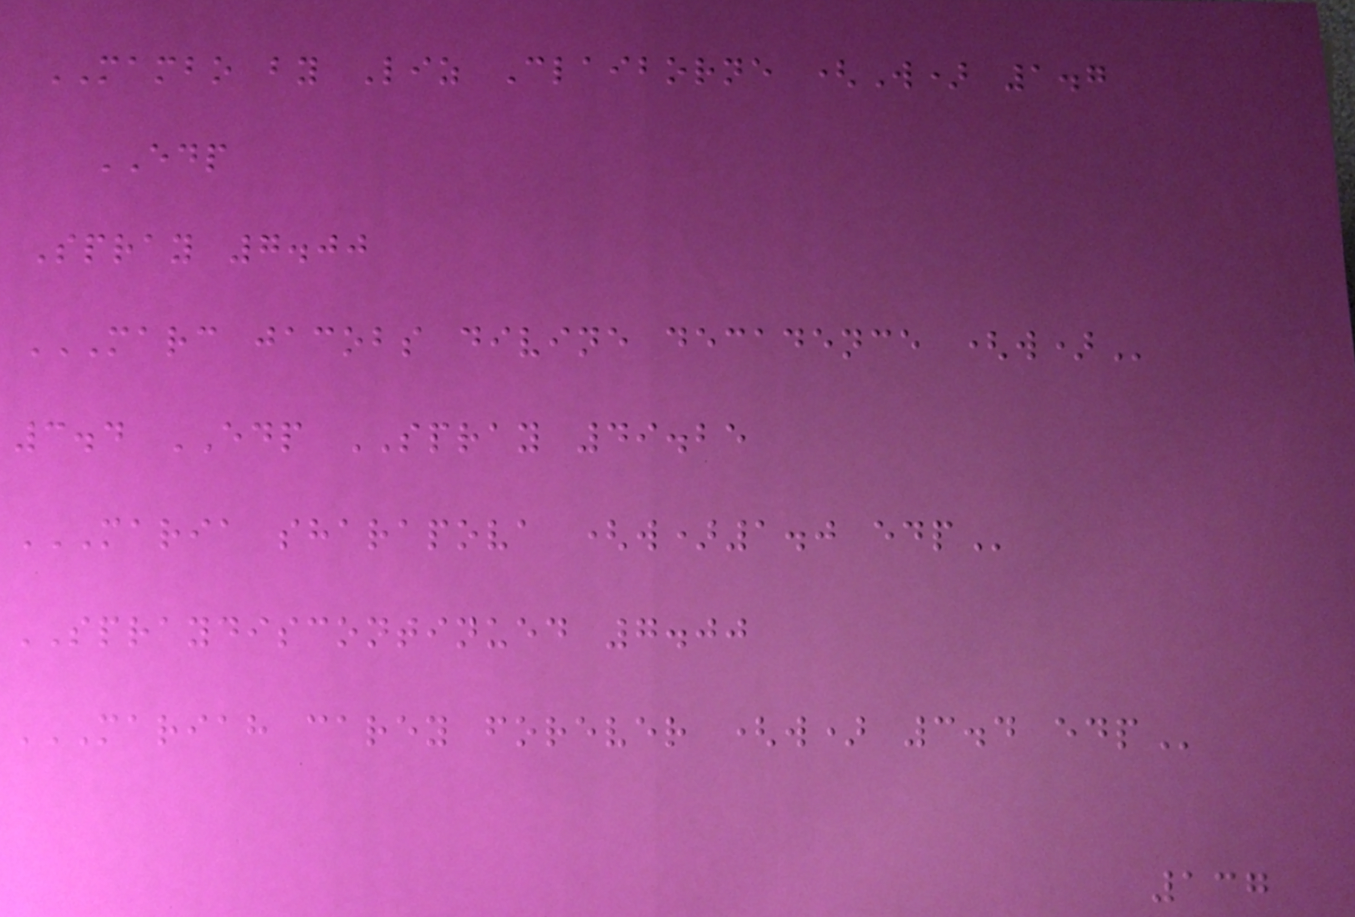MAMBO by Liz Claiborne (W) 1.7
EDP
Spray 7.00
MARC JACOBS DIVINE DECADENCE (W)
3.4 EDP SPRAY 49.25
MARIA SHARAPOVA (W)1.0 EDP
SPRAYDISCONTINUED 7.00
MARIAH CAREY FOREVER (W) 3.4 EDP
137
